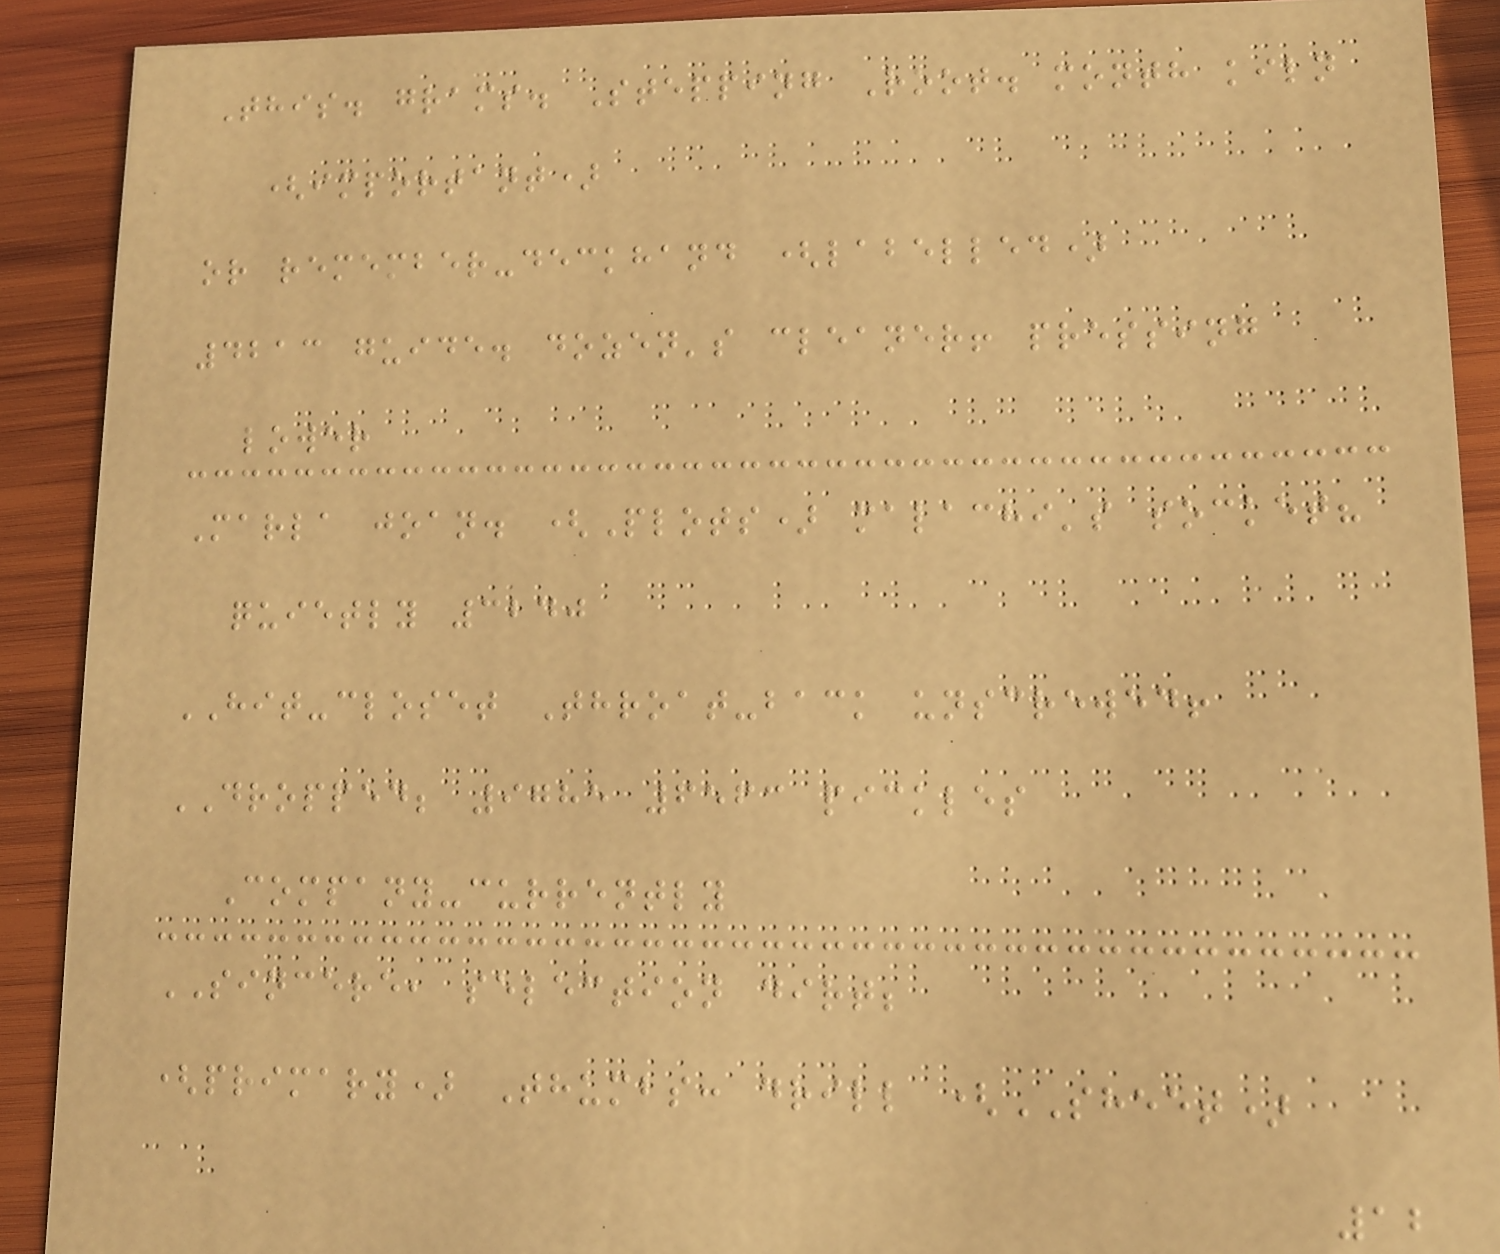This. grams. Stepping Root. month kiln
(important)
or remember-deckhand (labelled)
4213 guide. dozen's cleaner! pressing
lower
Marla joan. (Plots) malachi's socket?
quietly 3240
HIT-closet Throat-back unscrewed!
DROPPED; 9785 6563 pickles
Company-currently
SINCERE, selection dirt;
(primary) Thumbs: drill (SHEET)
12
